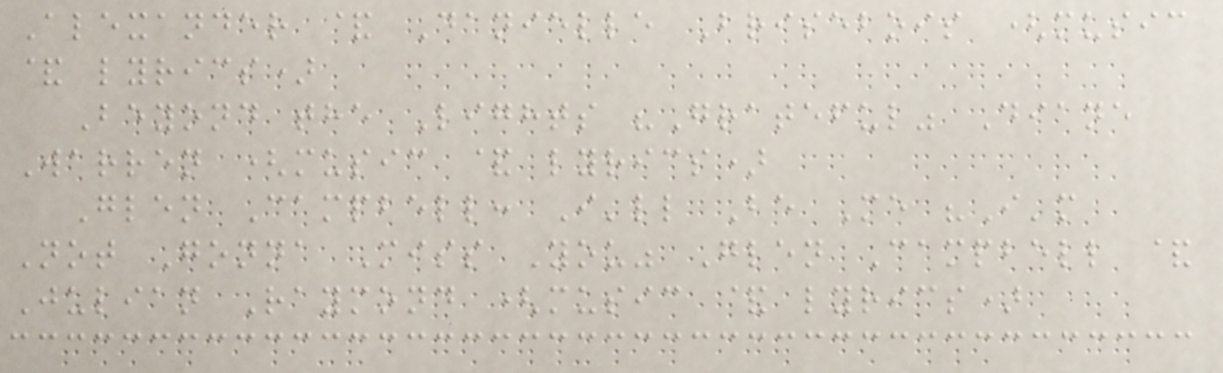Alexander & Danielle Brisebois (music
& lyrics)
Beyond the Lights "Grateful" Diane
Warren (music & lyrics)
Glen Campbell: I'll Be Me "I'm
Not Gonna Miss You" Glen Campbell &
Julian Raymond (music & lyrics)
